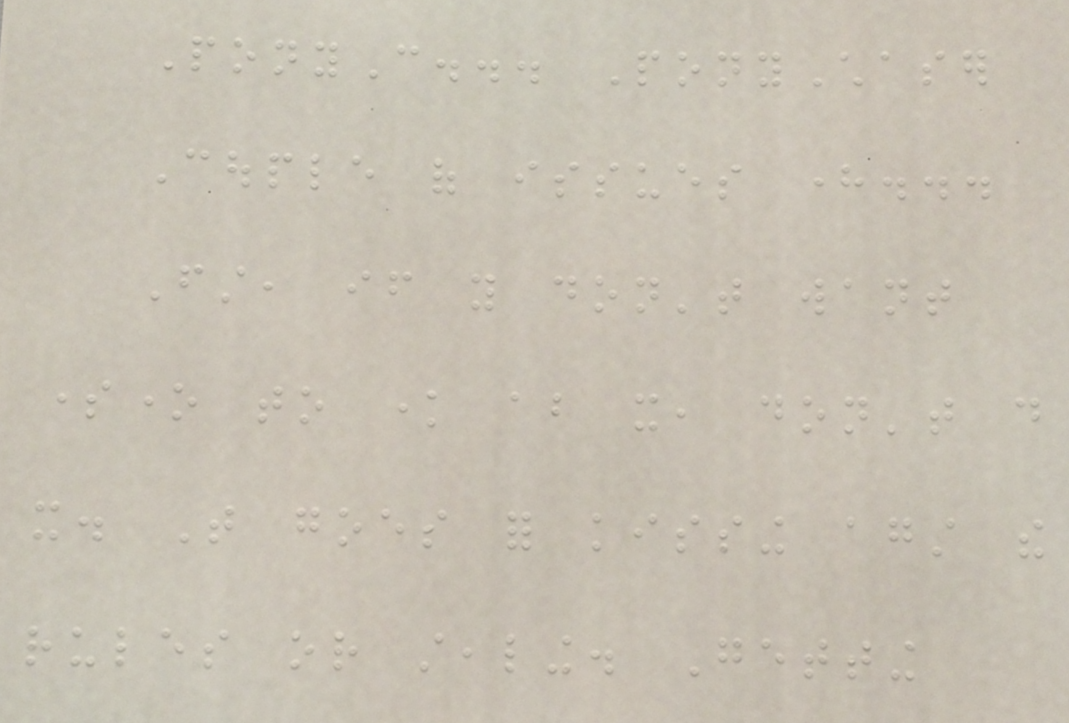PonyC... PonyChaser
Couple of issues here...
First, if you don't want
someone to know about it, don't do
it. That goes for kissing against the
rules or stealing. Getting
